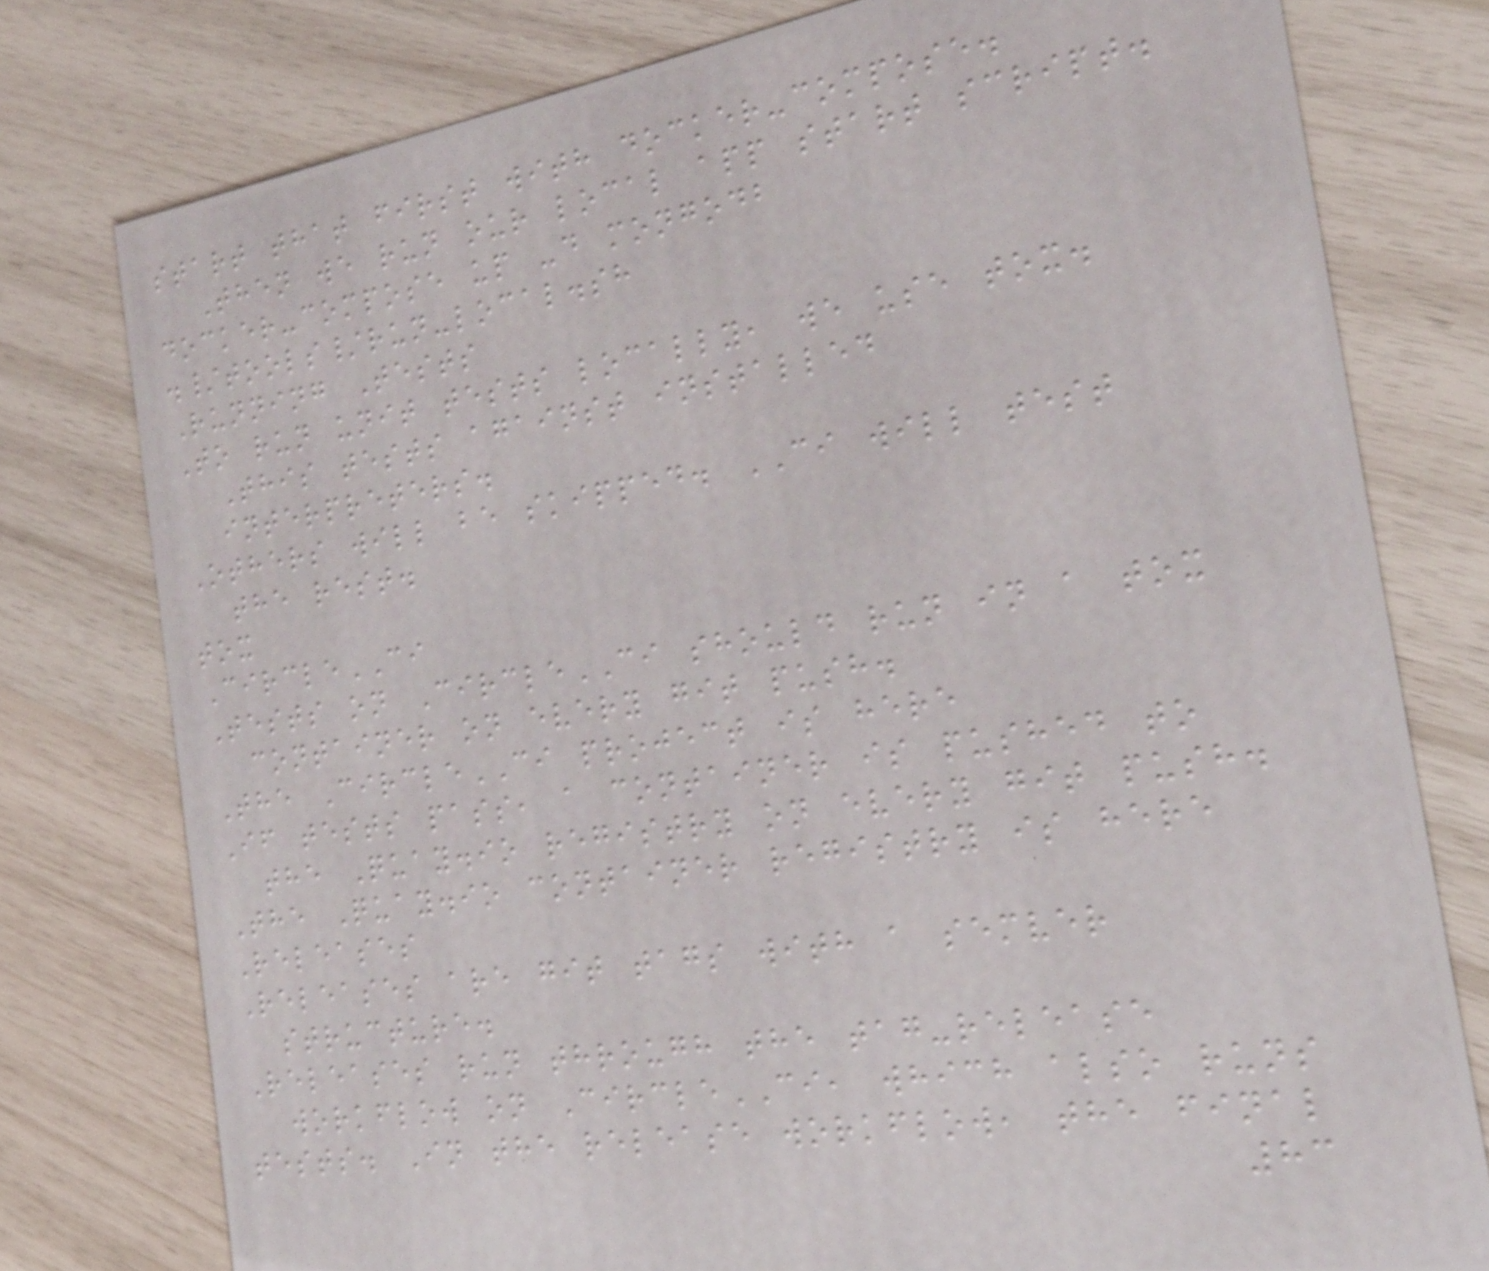start that first with docker-compose.
Then we run our local app start script.
docker-compose up -d mongodb
./tools/run-local.sh
Running Tests
To run unit tests locally, we use tox.
This tests against installed
interpreters.
Others will be skipped. CI will test
the rest.
tox
CircleCI
Tests on CircleCI should run in a tox
container on every git push.
The CircleCI project is here
If tests pass, a container is pushed to
the Quay.io registry on every git push.
The Quay.io container registry is here
Releases
Releases are git tags with a semver
structure.
Releases run through the tag-release
workflow on CircleCI, which also runs
tests. In the release workflow, the final
83
